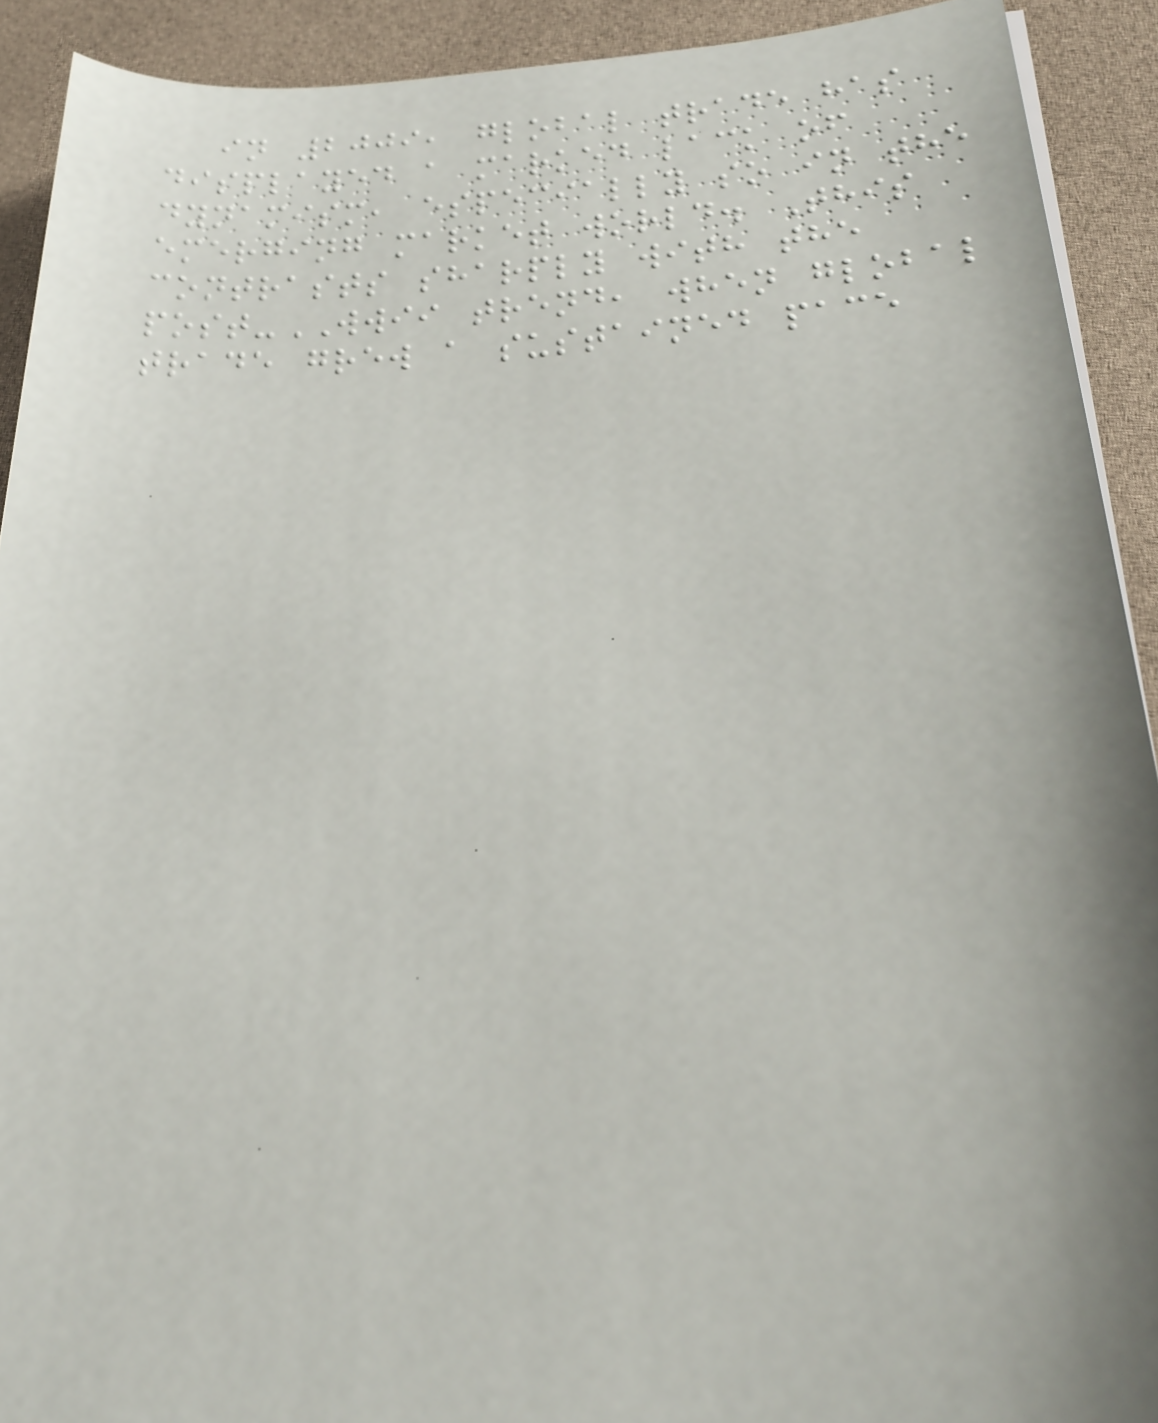in 2009, global trade has
displayed a marked lack of
dynamism, especially so in the
emerging market world. This
contrasts sharply with the
post-WWII trend, when global
trade grew a sustained pace
